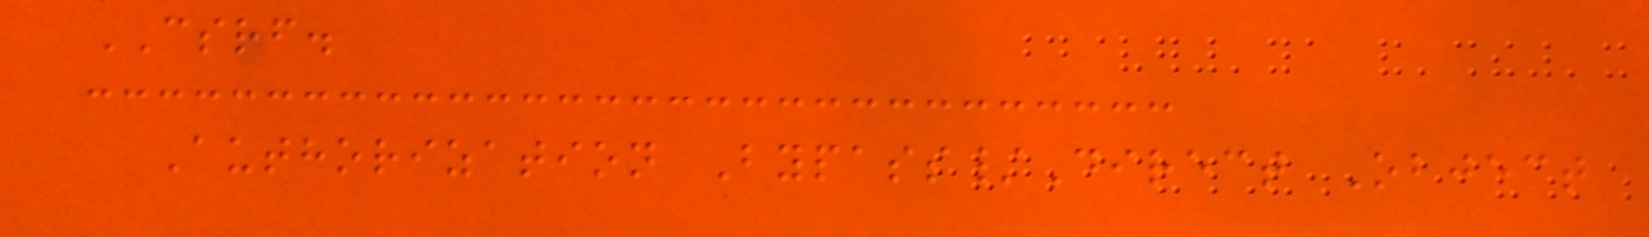CSRF.
Authorization Bypass/Direct Object
